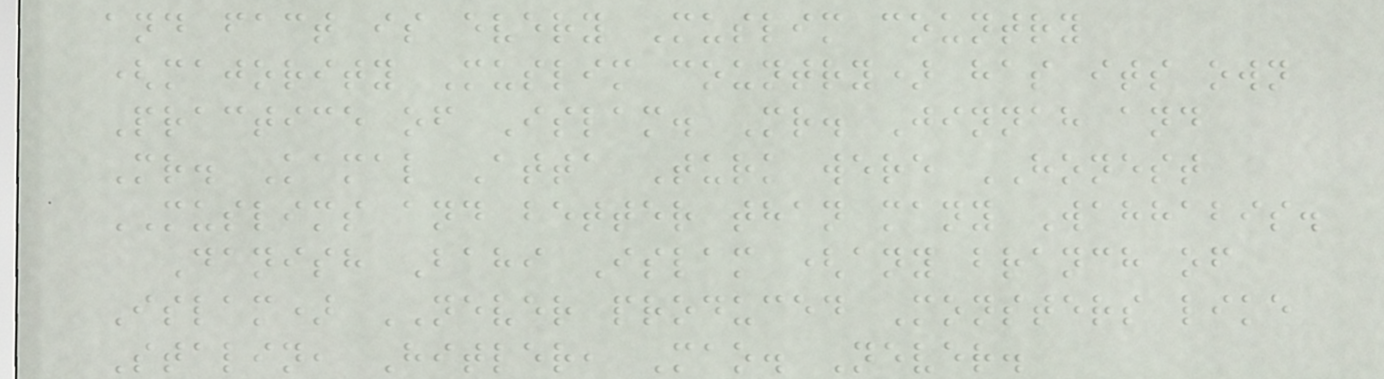and fact is every Muslim country
(majority Muslim country) has its own
Practice of Islam. Mr. Jinnah and
Mr. Kamal Atta Turk were HONEST
MUSLIMS and better than many Wahhabis.
Danish Bahi Islam (any branch of
Islam) NEVER produced Monsters like
Stalin, Hitler, Mao. Never.
